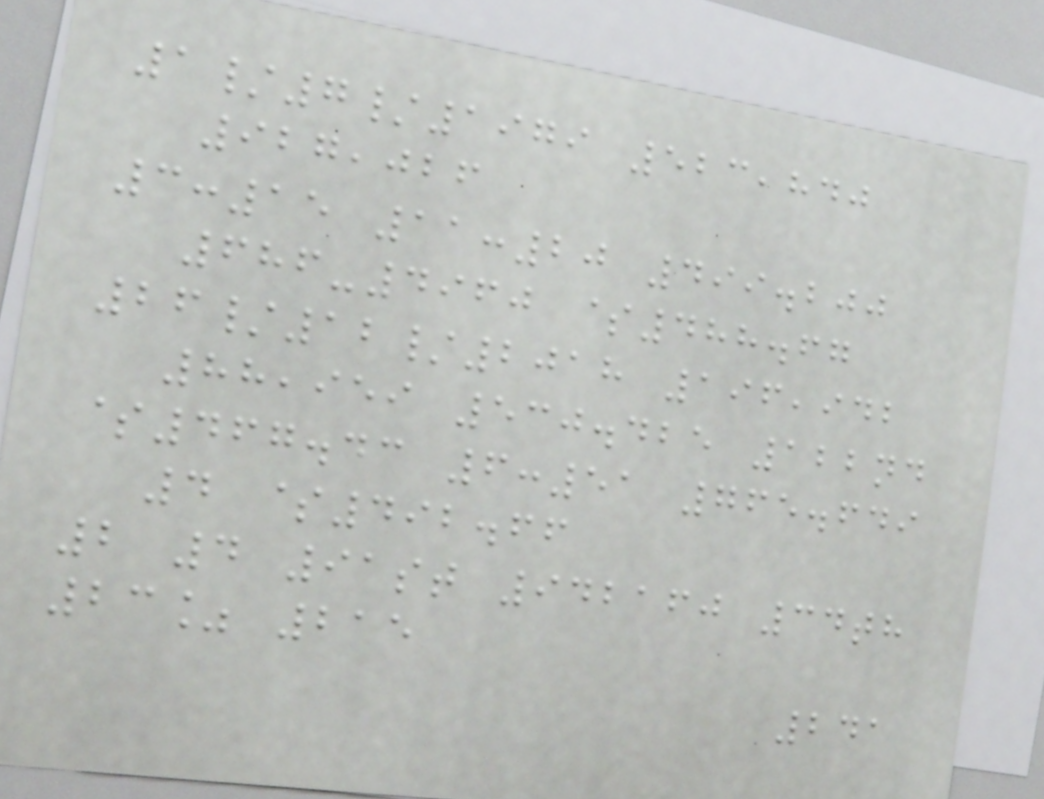1/7/1979 523,840
927,026
3:15 11:20 499.200
686-4960 $488.67
26/12/2018 196,942
88,959 530.425 122nd
$467.43 6:51 765.649
4 $492.66
2 4 91st 942160 34th
23% 215
241
